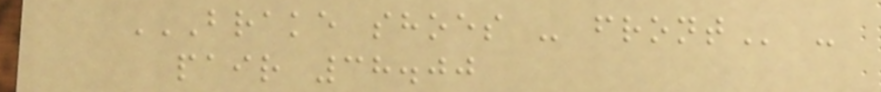BRAKE SHOES - FRONT -
pair 38.00
